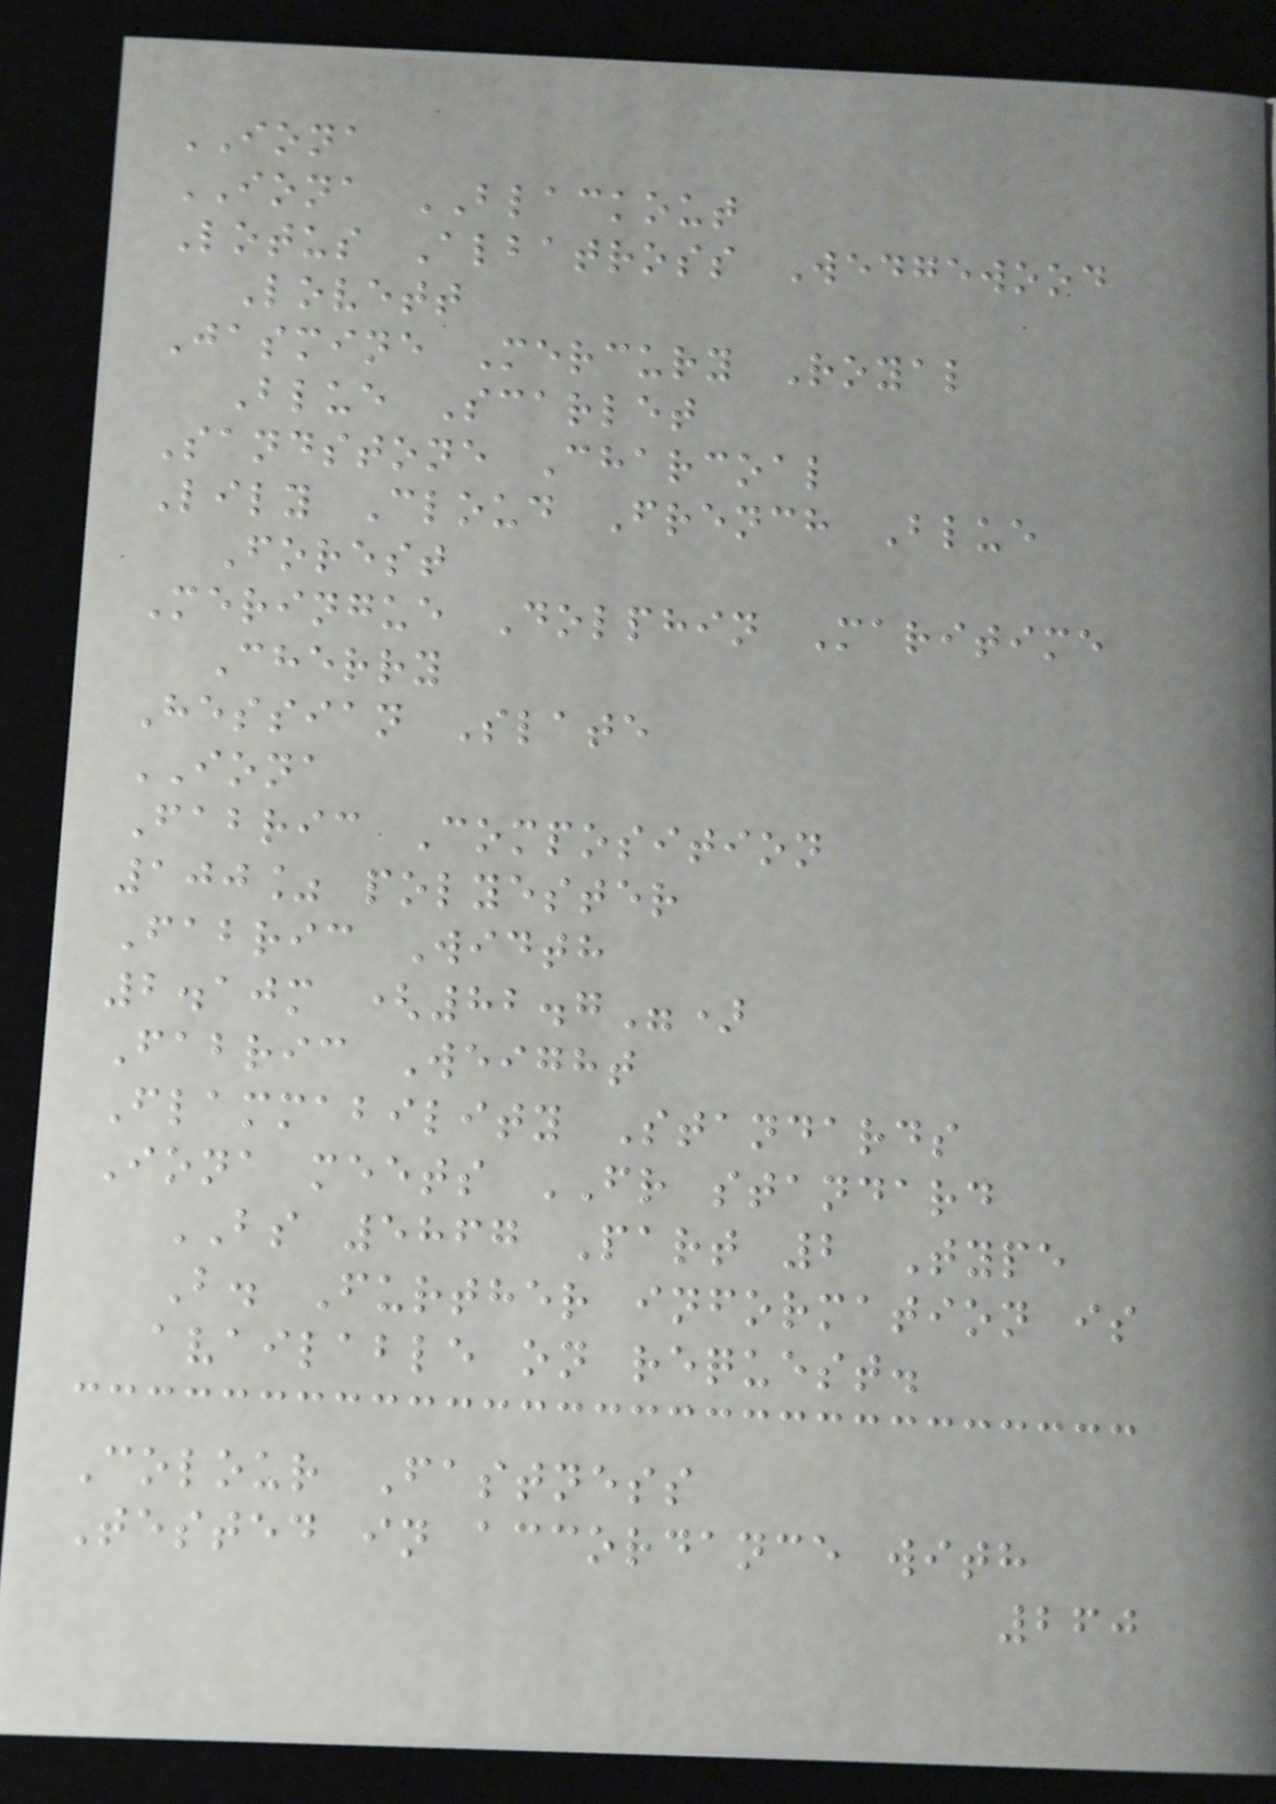IONA
IONA BLACKOUT
Lotus Albatross Wedgewood
Lovett
Jasmine Mercury Royal
Blue Scarlet
Sandstone Charcoal
Lily Cloud French Blue
Forest
Meringue Dolphin Maritime
Cherry
Hessian Slate
IONA
Fabric Composition
100% polyester
Fabric Width
2.10m (82.7")
Fabric Weight
Flammability Standards
Iona meets FR standard
BS 5867 Part 2 Type
B. Further information is
available on request.
Colour Fastness
Tested in accordance with
260
